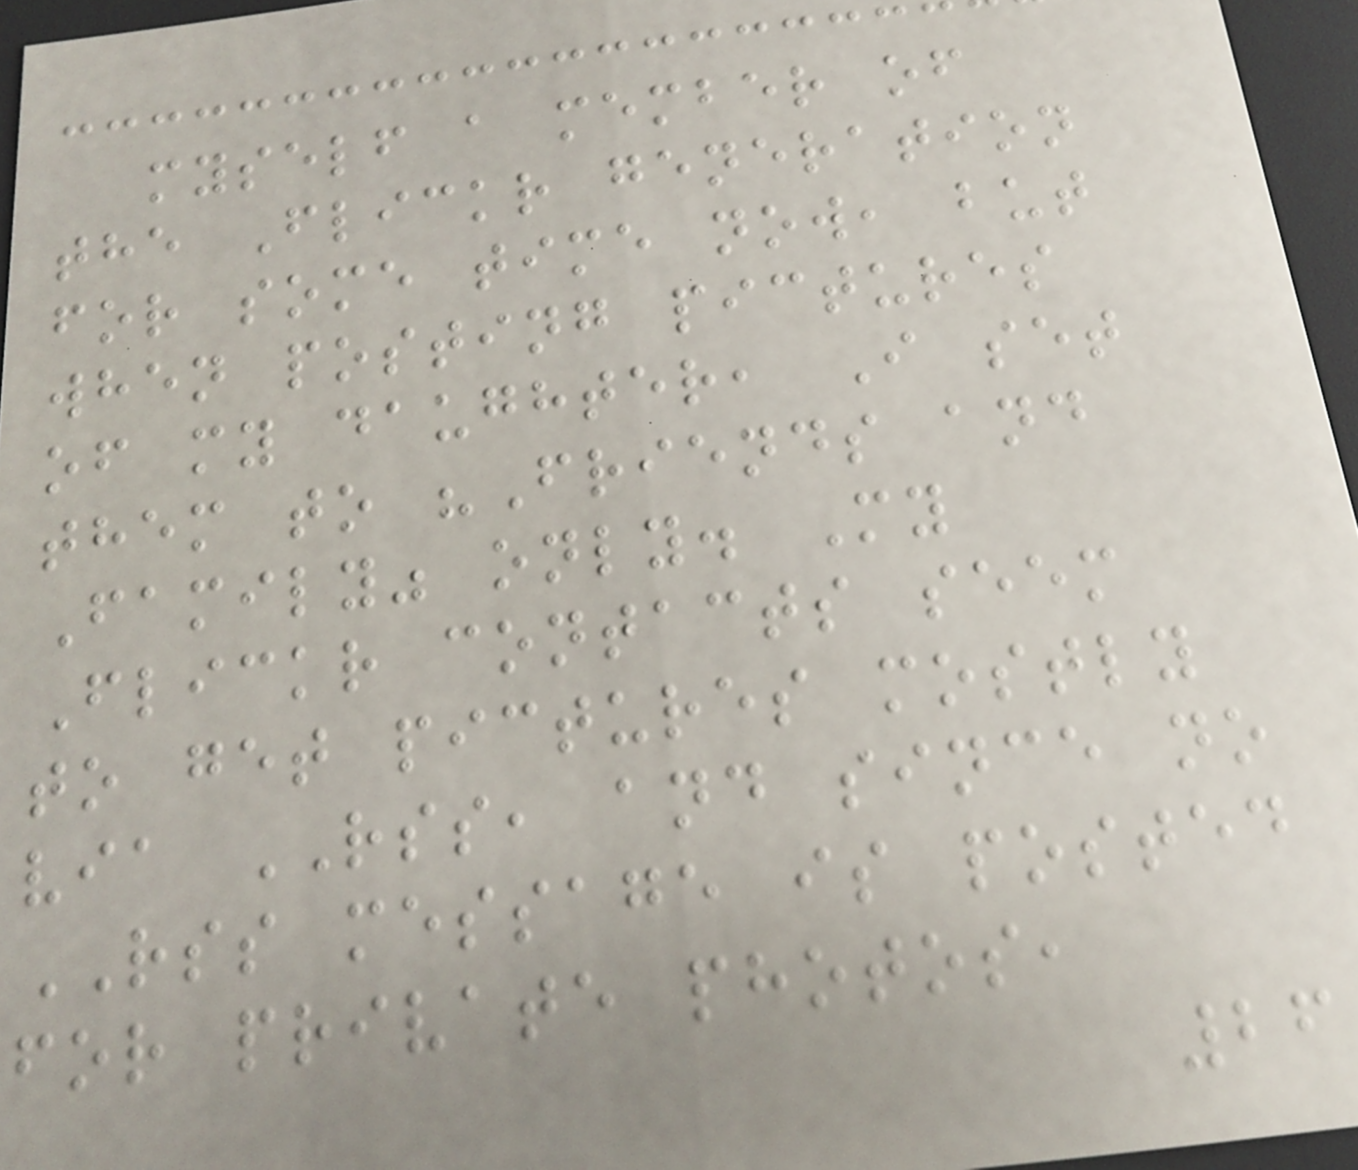myself a member of
the Flickr generation
for some time now, but
when posting pictures
of my daughter, I set
them to "Friends and
Family" only. My
Flickr contacts seem
to get pictures mostly
via RSS, and since no
RSS message is posted
for private photos,
26
